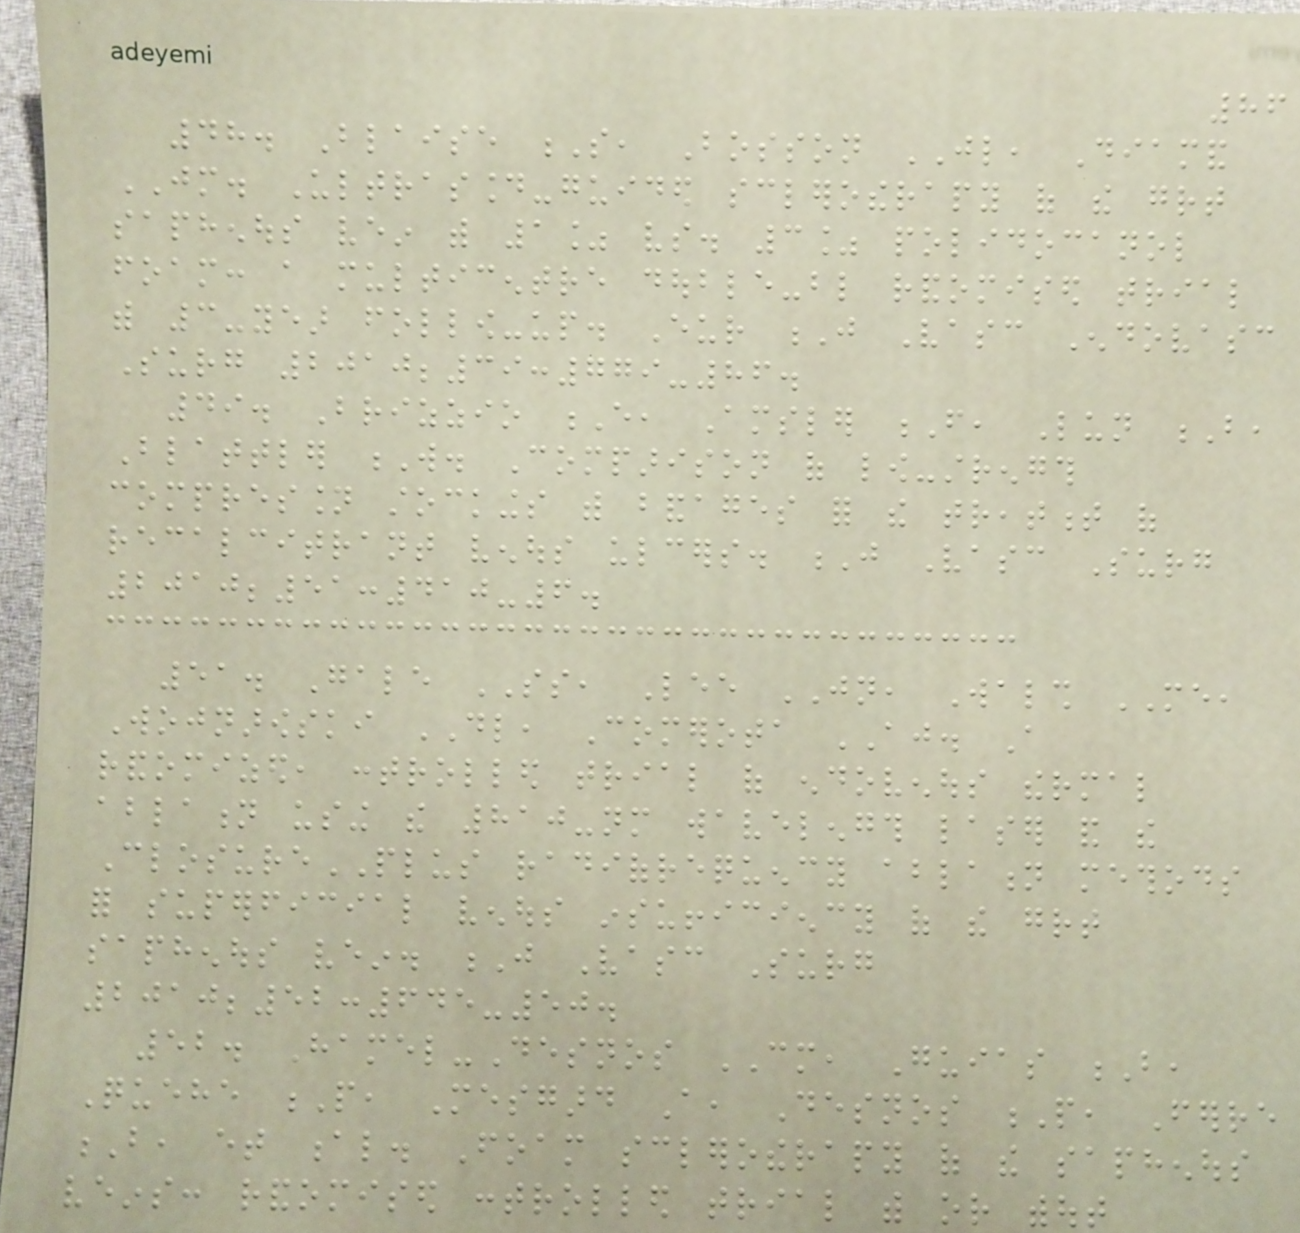86
48. Blaise S, Bosson JL, Diamand
JM. Ultrasound-guided sclerotherapy of the great
saphenous vein with 1% vs. 3% polidocanol
foam: a multicentre double-blind randomised trial
with 3-year follow-up. Eur J Vasc Endovasc
Surg 2010;39:779-86.
49. Brizzio E, Amsler F, Lun B,
Blattler W. Comparison of low-strength
compression stockings with bandages for the treatment of
recalcitrant venous ulcers. J Vasc Surg
2010;51:410-6.
51. Gale SS, Lee JN, Walsh ME,
Wojnarowski DL, Comerota AJ. A
randomized, controlled trial of endovenous thermal
ablation using the 810-nm wavelength laser and the
ClosurePLUS radiofrequency ablation methods
for superficial venous insufficiency of the great
saphenous vein. J Vasc Surg
2010;52:645-50.
52. Hamel-Desnos CM, Guias B,
Quehe P, Mesgard A, Desnos P, Ferre
B, et al. Foam sclerotherapy of the saphenous
veins: randomised controlled trial with or without
